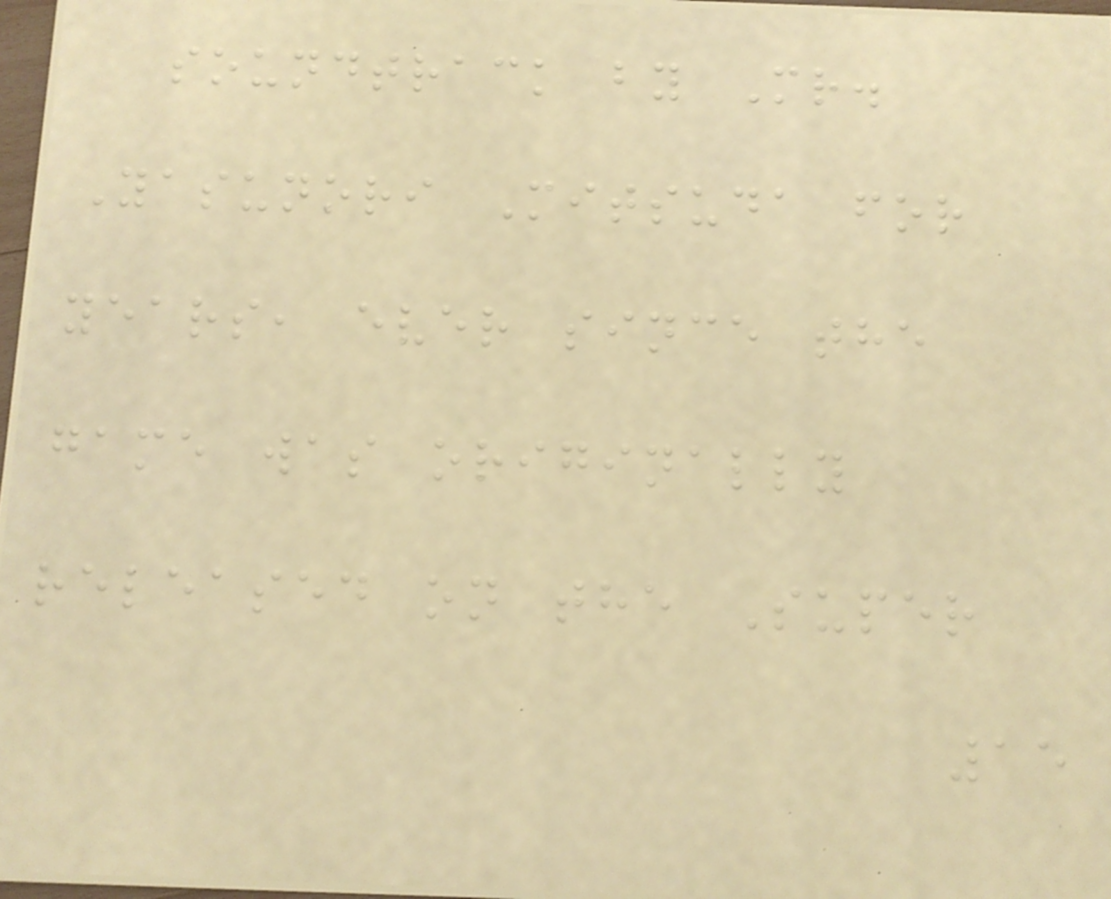soundtrack by Mr.
Yasunori Mitsuda for
years, ever since the
game was originally
released on the Super
15
